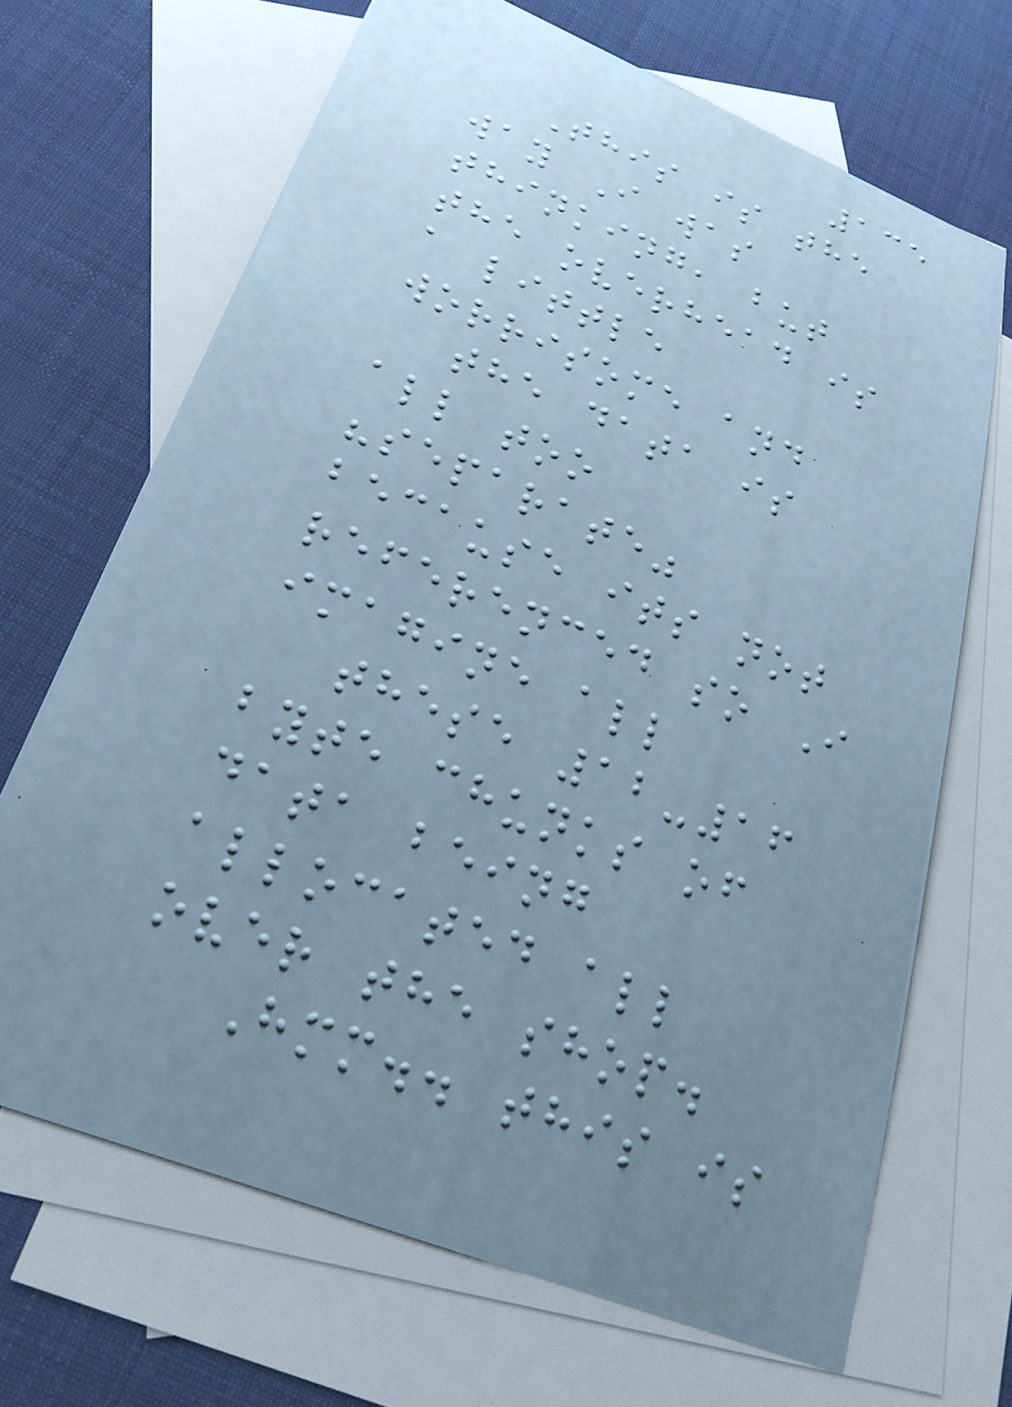135
This is the
way I was
thinking, but
the overhead is
a little
worrisome and
the data is
all too
"separate"
because its not
referenced so I
imagine all
these 12-16
byte chunks of
data being
allocated all
over the shop.
Hmm.. this is
